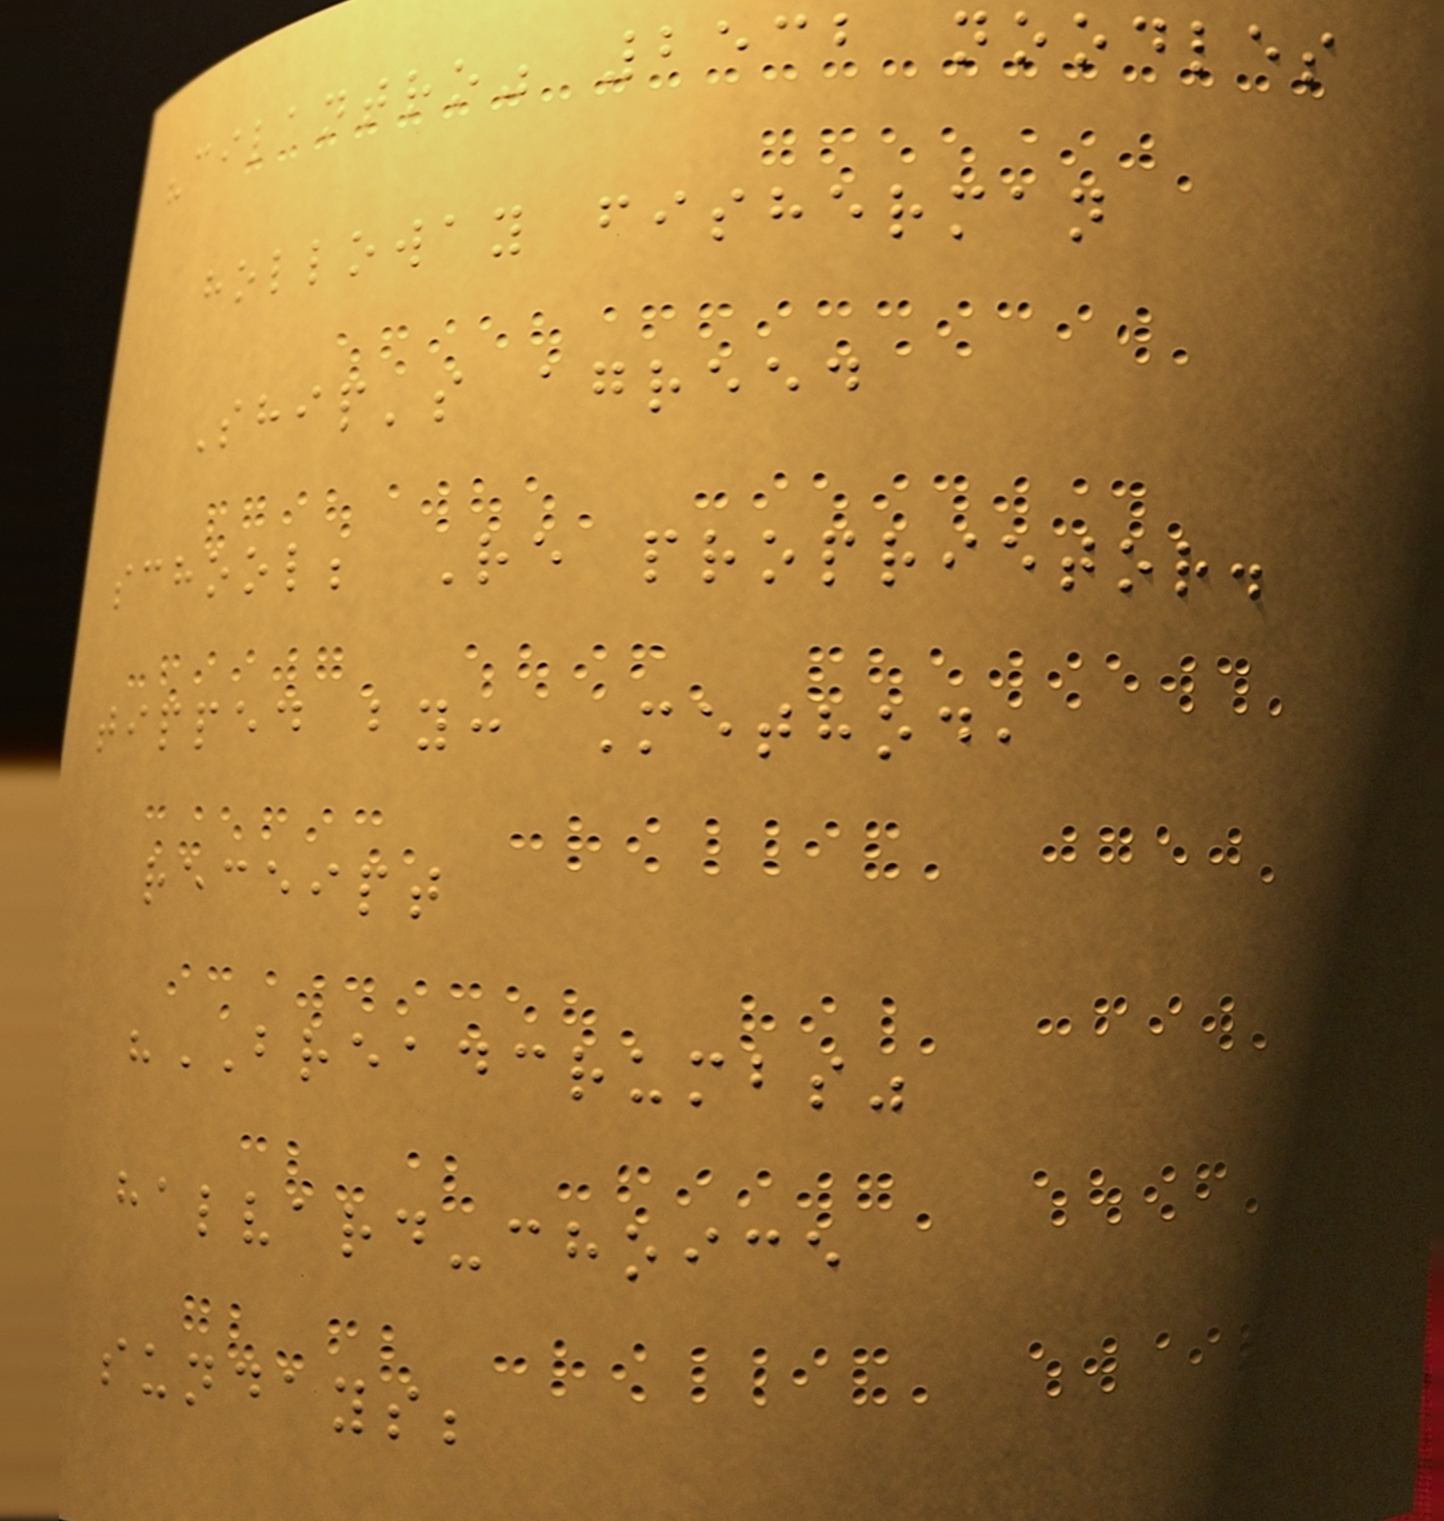"cilantro" 2532 noodles
holloway fisherman
Ship's agreed
school; Re proprietor.
tipped by: Method,
receipt
"BREADCRUMBS"
halvard-choice
sundays;
